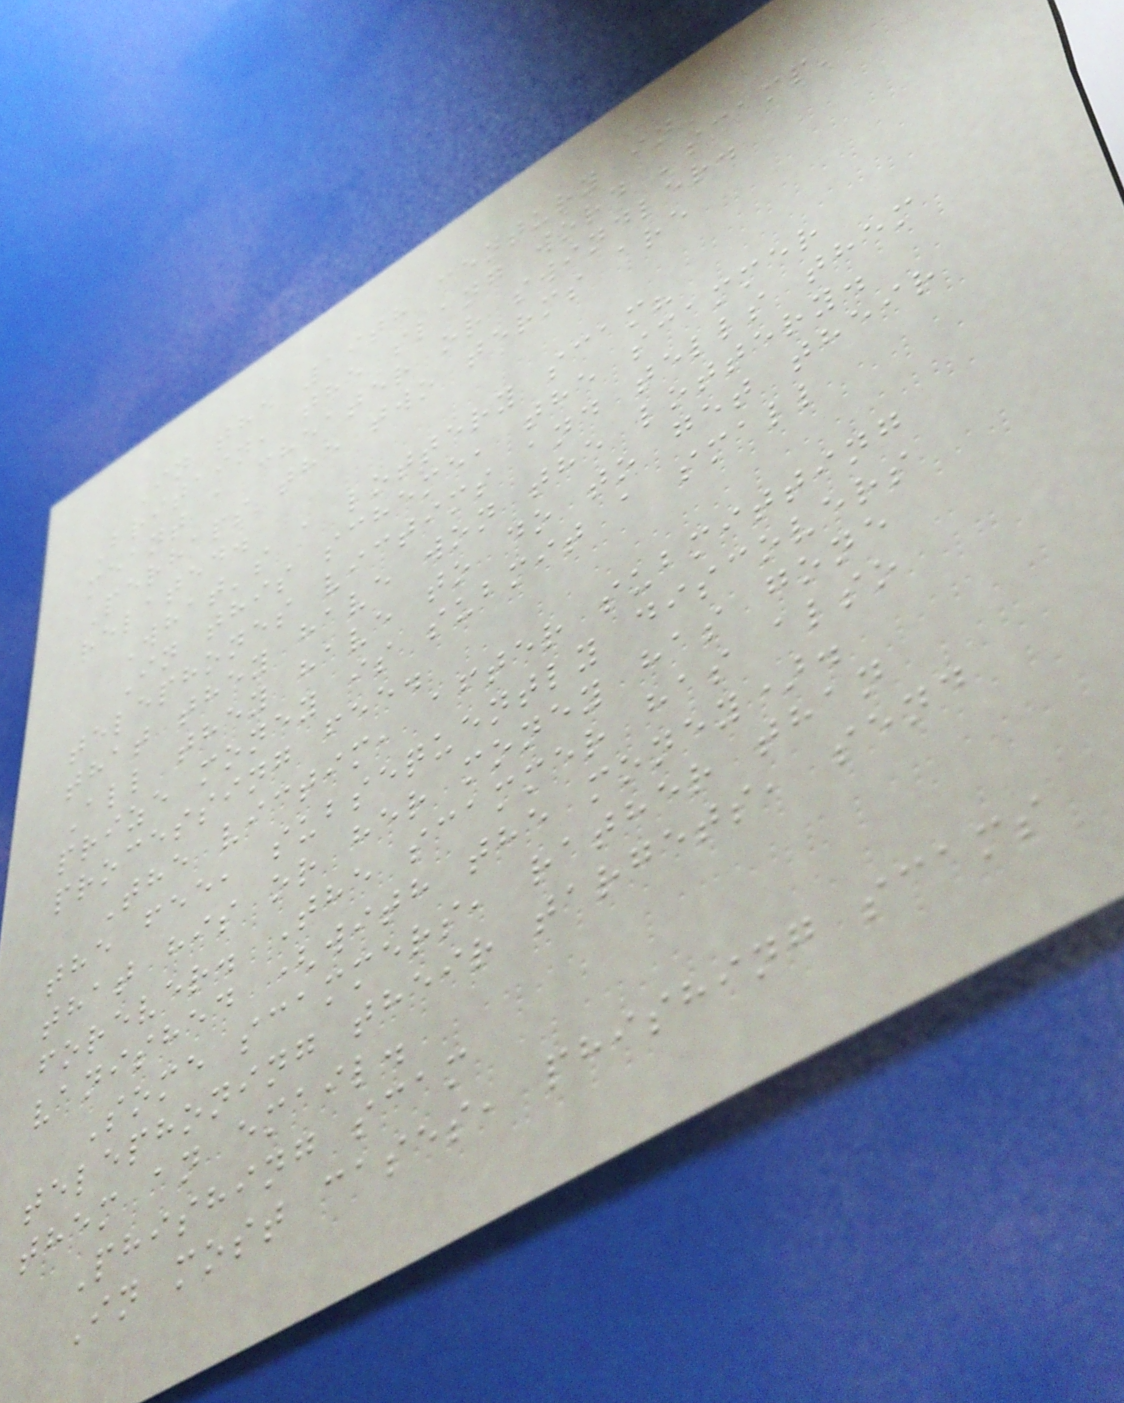In the 19th century in
Britain, the slang word 'scamp'
meant a cheater or swindler.
Perhaps the two terms are
related.
What's a lottery scam?
In this scheme, the scammer
telephones victims and tells them
that they have won the lottery.
All they have to do to get their
prize money is submit a small
processing fee.
The victim, after submitting
the fee, subsequently discovers
that his or her money has gone
forever. The scammer has also
vanished (with the money).
Some scammers, rather than
telephoning their targets, send
them an email.
Phishing scam
In most cases, phishing scams
